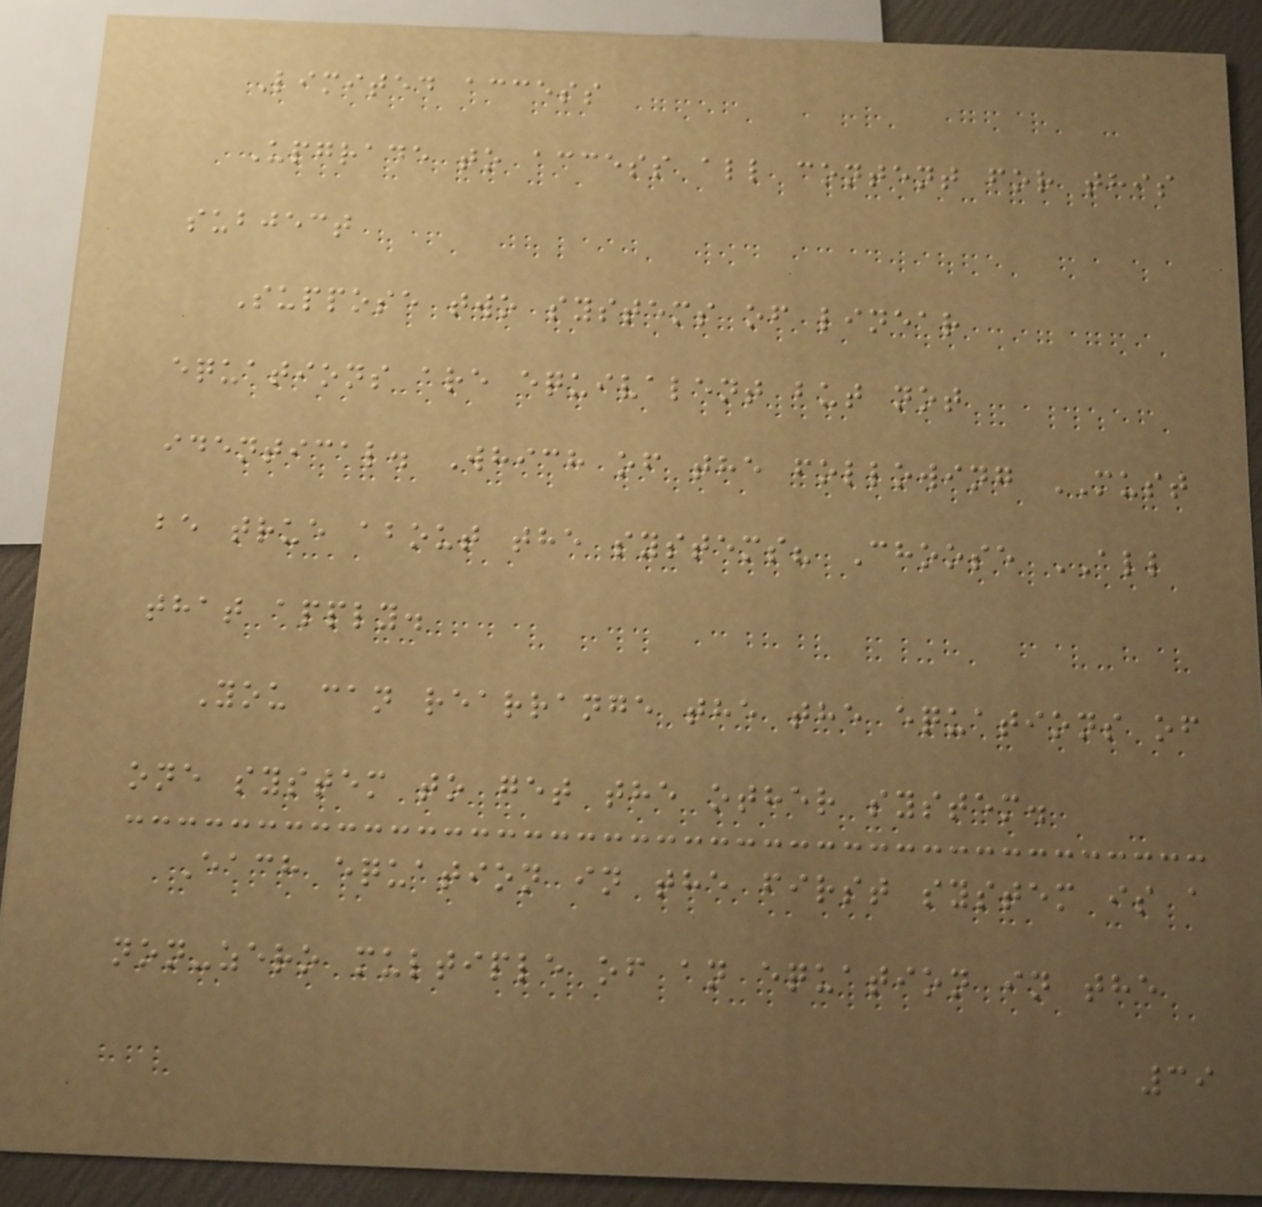Limited access
Upgrade to access all content for this
subject
Suppose two systems of linear
equations are equivalent but not
identical. Which of the following MUST
be true about the systems? Choose ALL
that apply.
You can rearrange the the equations of
one system to get the other system.
Each equation in the first system is a
non-zero multiple of an equation in the
39
